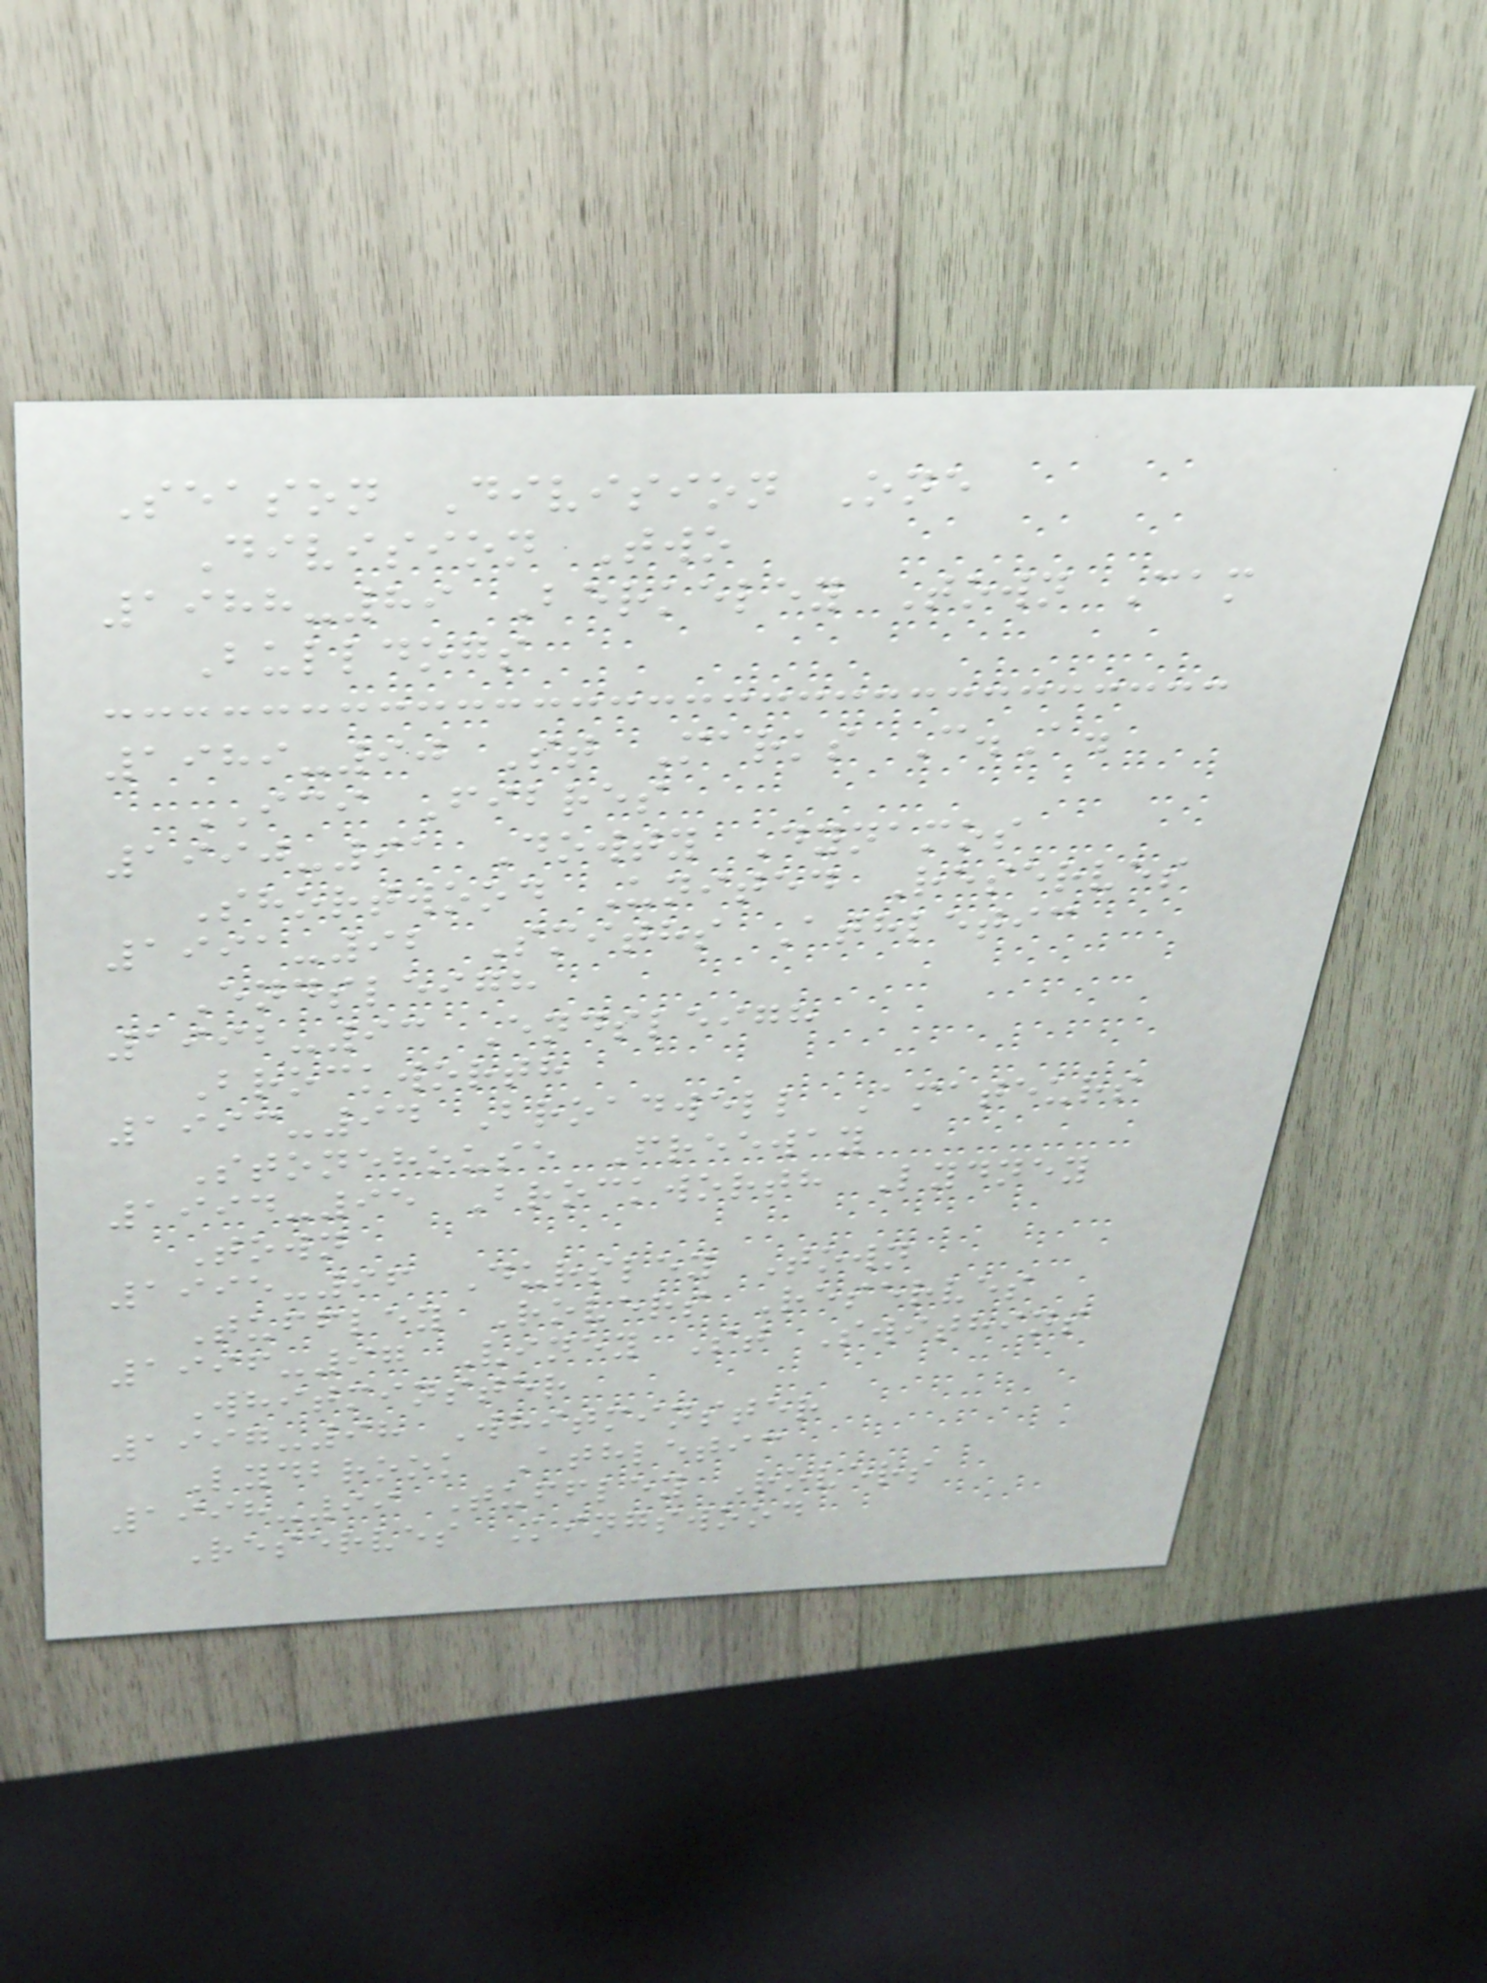Season Division One
Division Two
1988-89 Berkeley Town Cam
Bulldogs
1989-90 St Marks C.A.
ICI Fibres
1990-91 Dowty Dynamos
Shortwood United Reserves
1991-92 Smiths Athletic
Endsleigh
1992-93 Endsleigh
Brockworth
1993-94 Broadwell Amateurs
Stonehouse Freeway
1994-95 Brockworth Lydney
Town
1995-96 Dursley Town
Tuffley Rovers Reserves
1996-97 Viney St Swithins
Whitminster
1997-98 Whitminster
Lydbrook Athletic
1998-99 Tuffley Rovers
Reserves Kingswood
